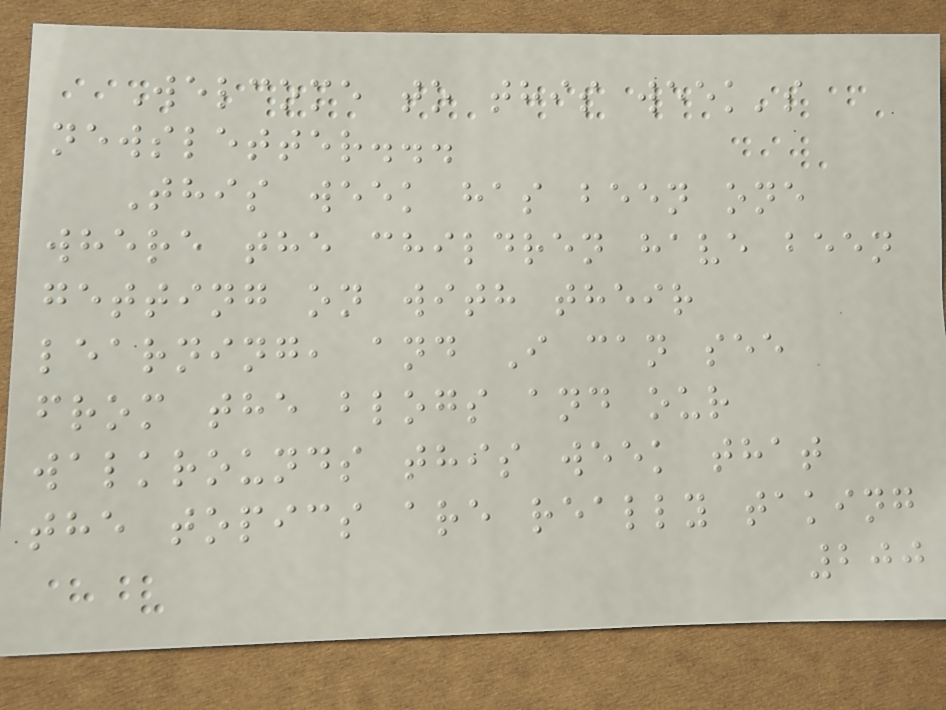Welcome to this week's
newsletter...
This week has been one
where the children have been
getting on with their
learning, and I can see
from the blogs and our
walkrounds this week that
the topics are really taking
200
